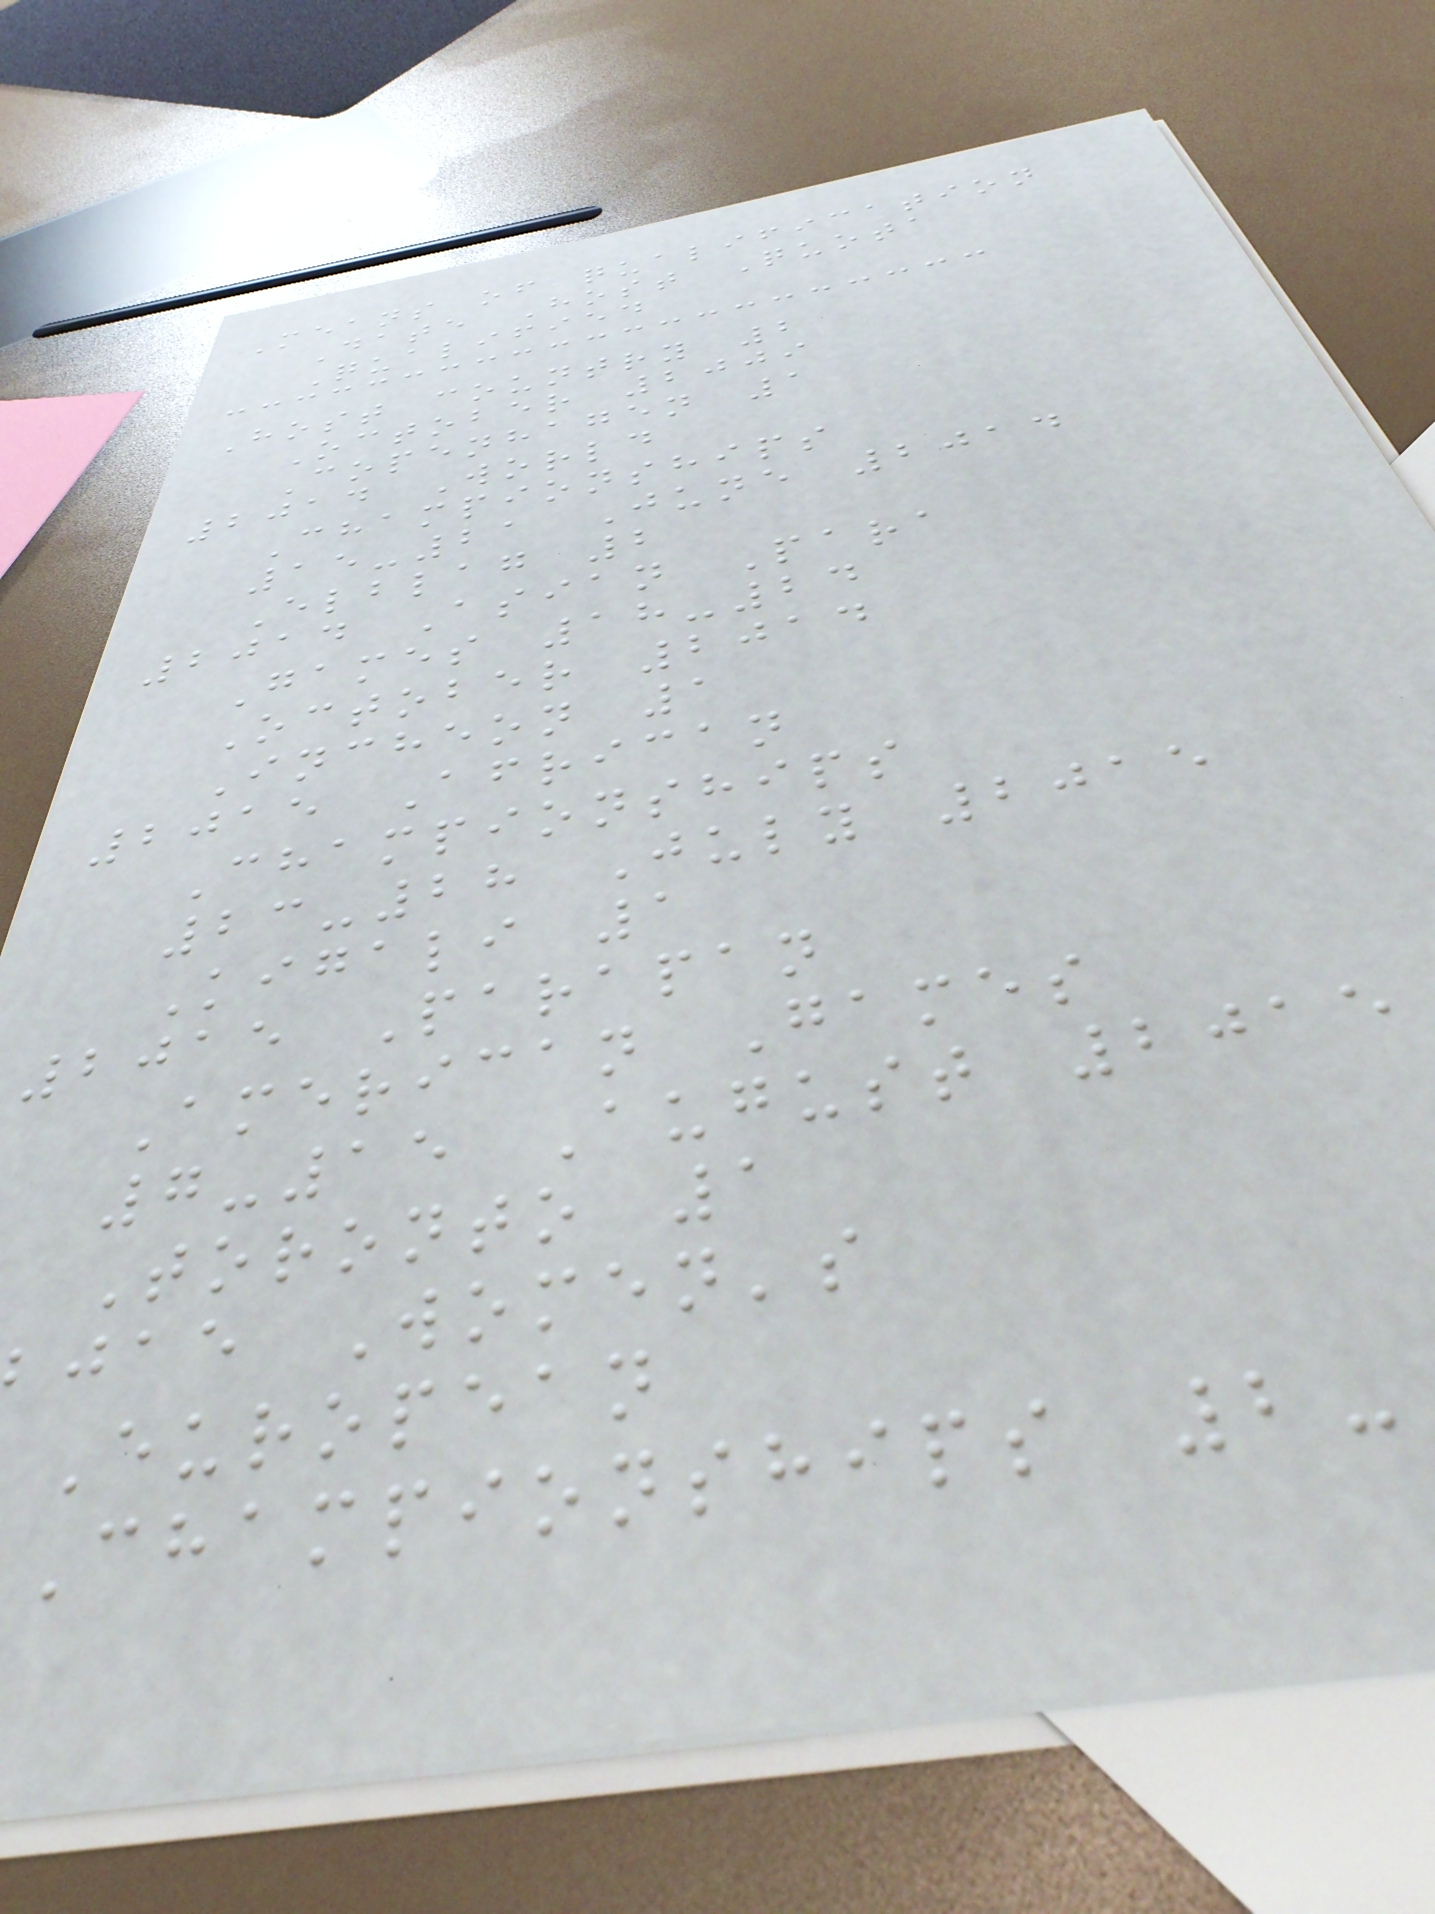Means of qualification
Date Host Quota
Qualified
Host country 2
October 2009
Copenhagen 1
2014 World
Championships
15-21 June 2014
Elblag 2
2014 Asian Para
Games 18-24
October 2014
Incheon 1
2015 African
Championships
23-28 July 2015
Kigali 1
2015 Parapan
American Games
7-15 August 2015
Toronto 1
jae Women's
European
Championships 2-
